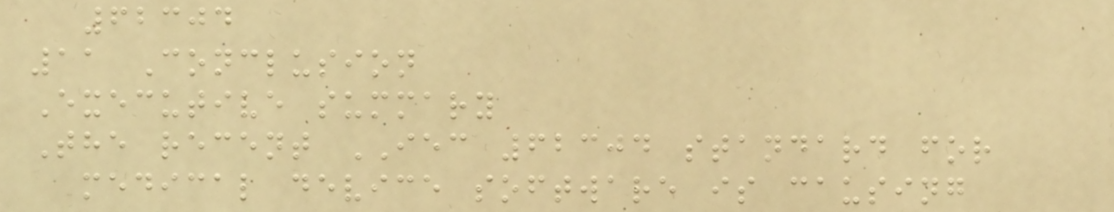62304
11 Conclusion
Executive summary
The recent IEC 62304 standard for
medical device software is causing
